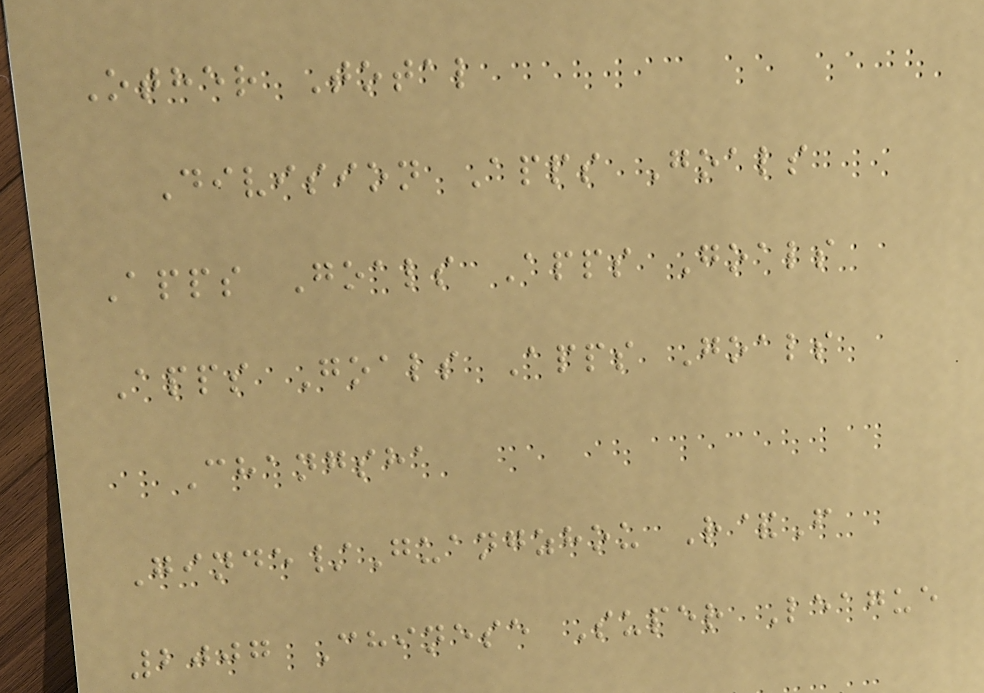Other Total
Division Apps Goals
Apps Goals Apps Goals
Apps Goals Apps Goals
Changsha
Ginde/Guangzhou R&F
2007 Chinese Super League
